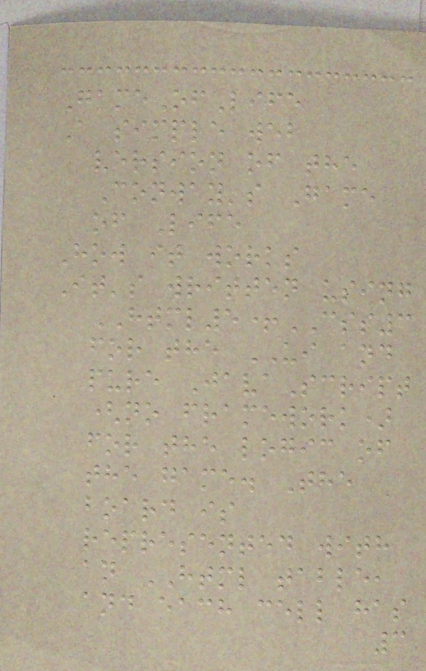GameOfLife
A simple web
version of the
Conway's Game
of Life
How it works
It's written using
HTML5+CSS3
for the UI and
pure JavaScript
(no framework)
for the logic of
the game. The
board is
represented with
an HTML table,
and each cell has
3
